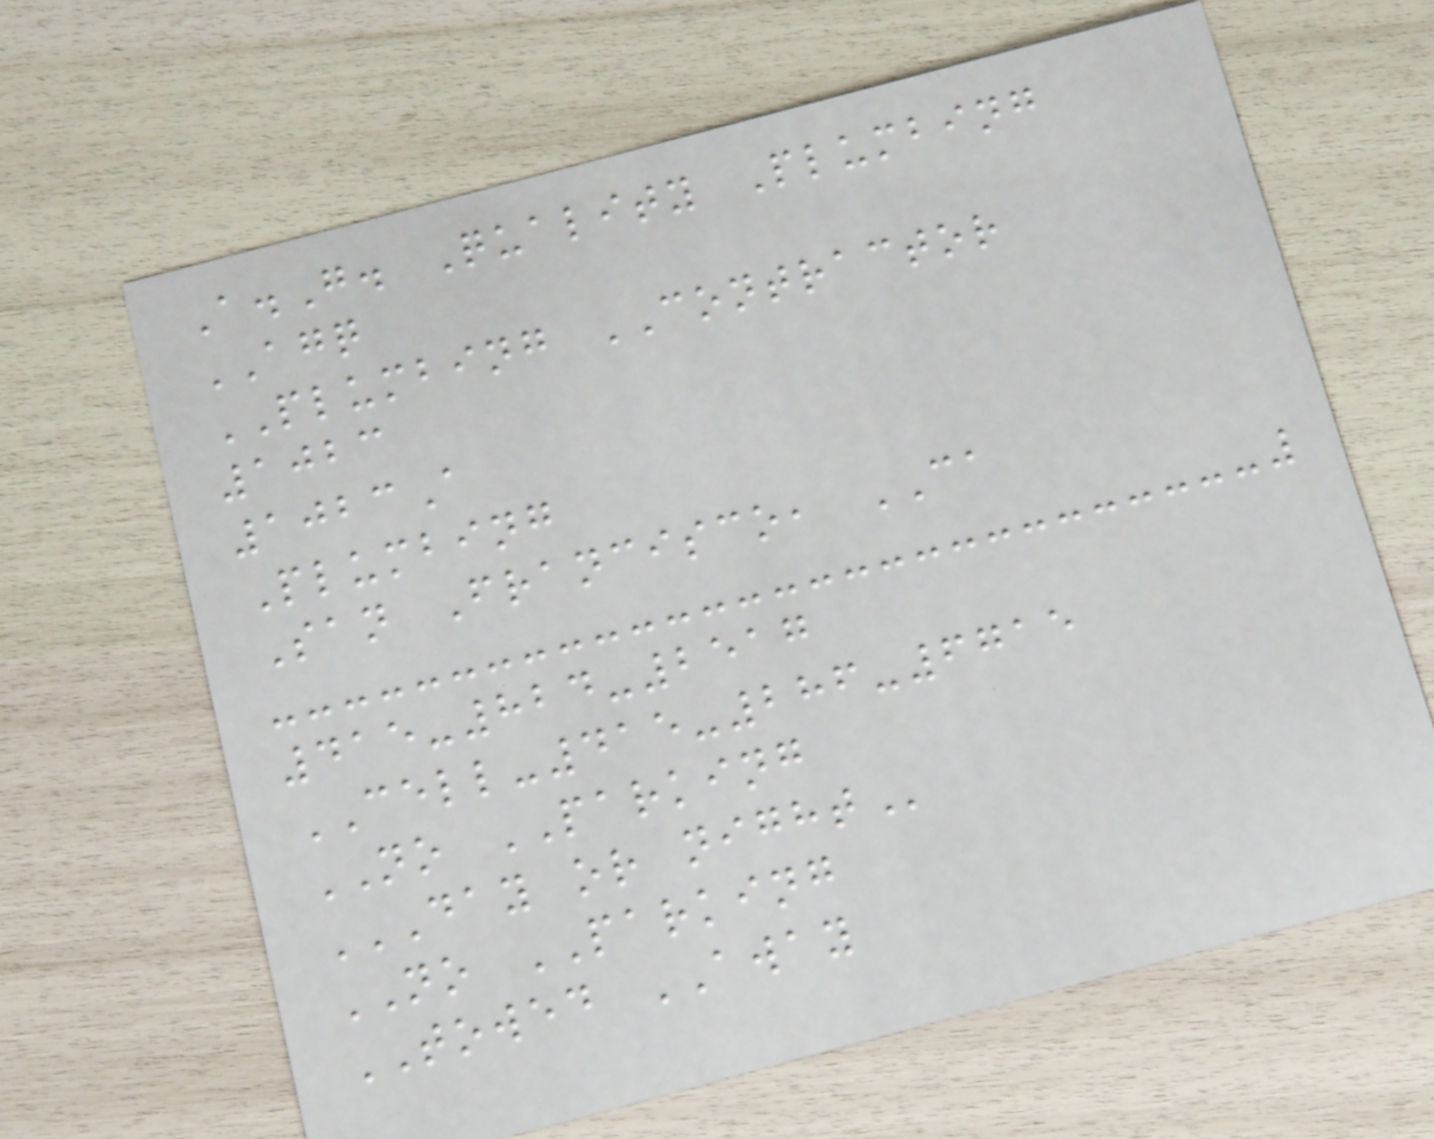A.G. Quality Plumbing
AGQ
PLUMBING CONTRACTOR
1023
1023A
Plumbing
San Francisco, CA
415-824-2517
CELL-415-286-6715
NO PARKING
DAY OR NIGHT
NO PARKING
TOWED AWAY
